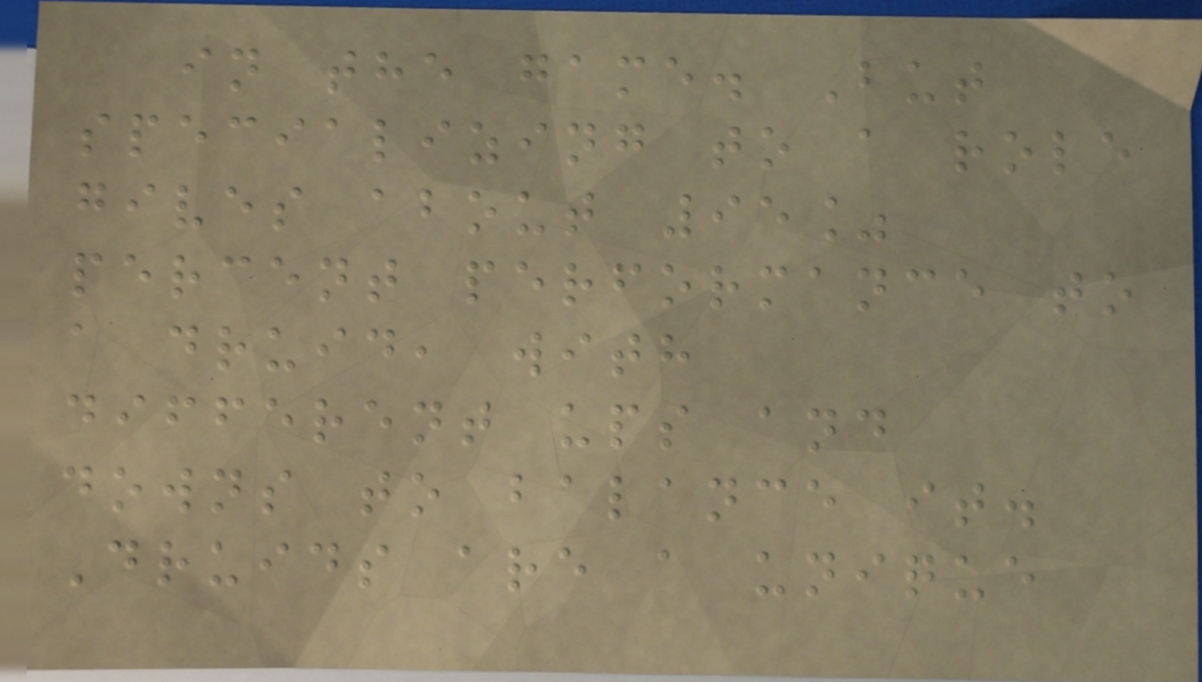in the game. But
specializing to a role
gives about 95%
percent performance to
a druid, with
different ups and
downs to balance it.
Druids are a unique
